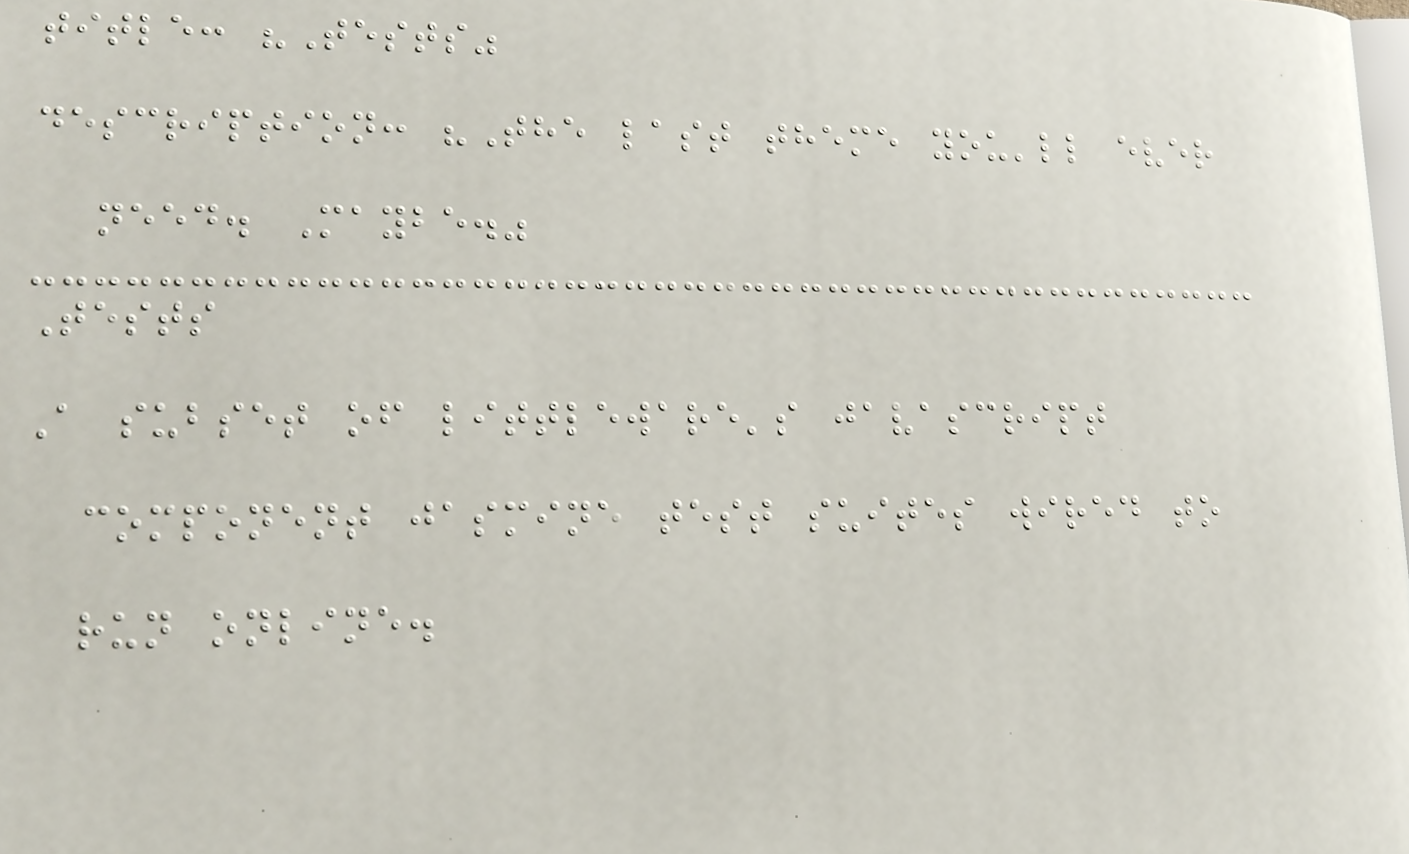title: "Tests"
description: "The last theme you'll ever
need. Maybe."
Tests
A subset of littleware's javascript
component jasmine test suites wired to
run online.
